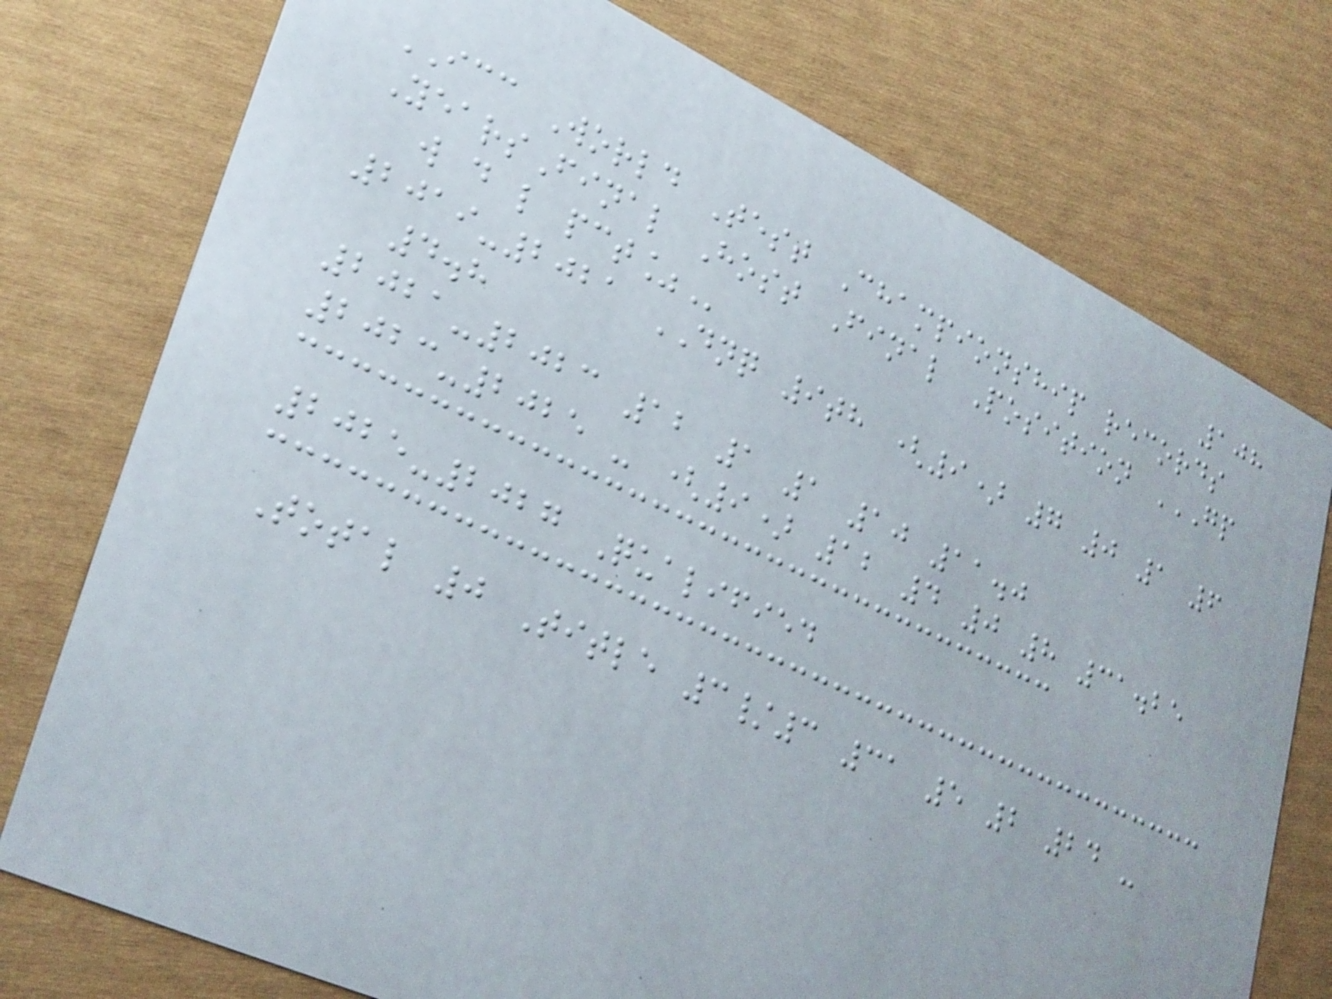108
ICC World Test Championship records
YearsFinal Host Final Position GP
W D L PCT%
2019-2021 DNQ 9th (9) 7 0 1 6
4.8
2021-2023 12 1 1 10 11.0
2023-2025 - (9) 12 4 0 8 31.25
2025-2027 Qualified
Total 0 Title 3/3 31 5 2 24 -
